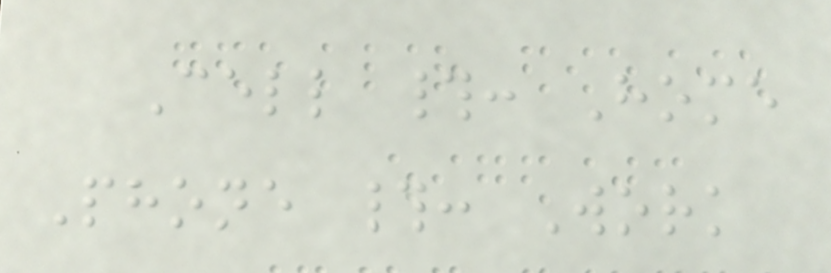Cell #: Home
Phone #: Work
